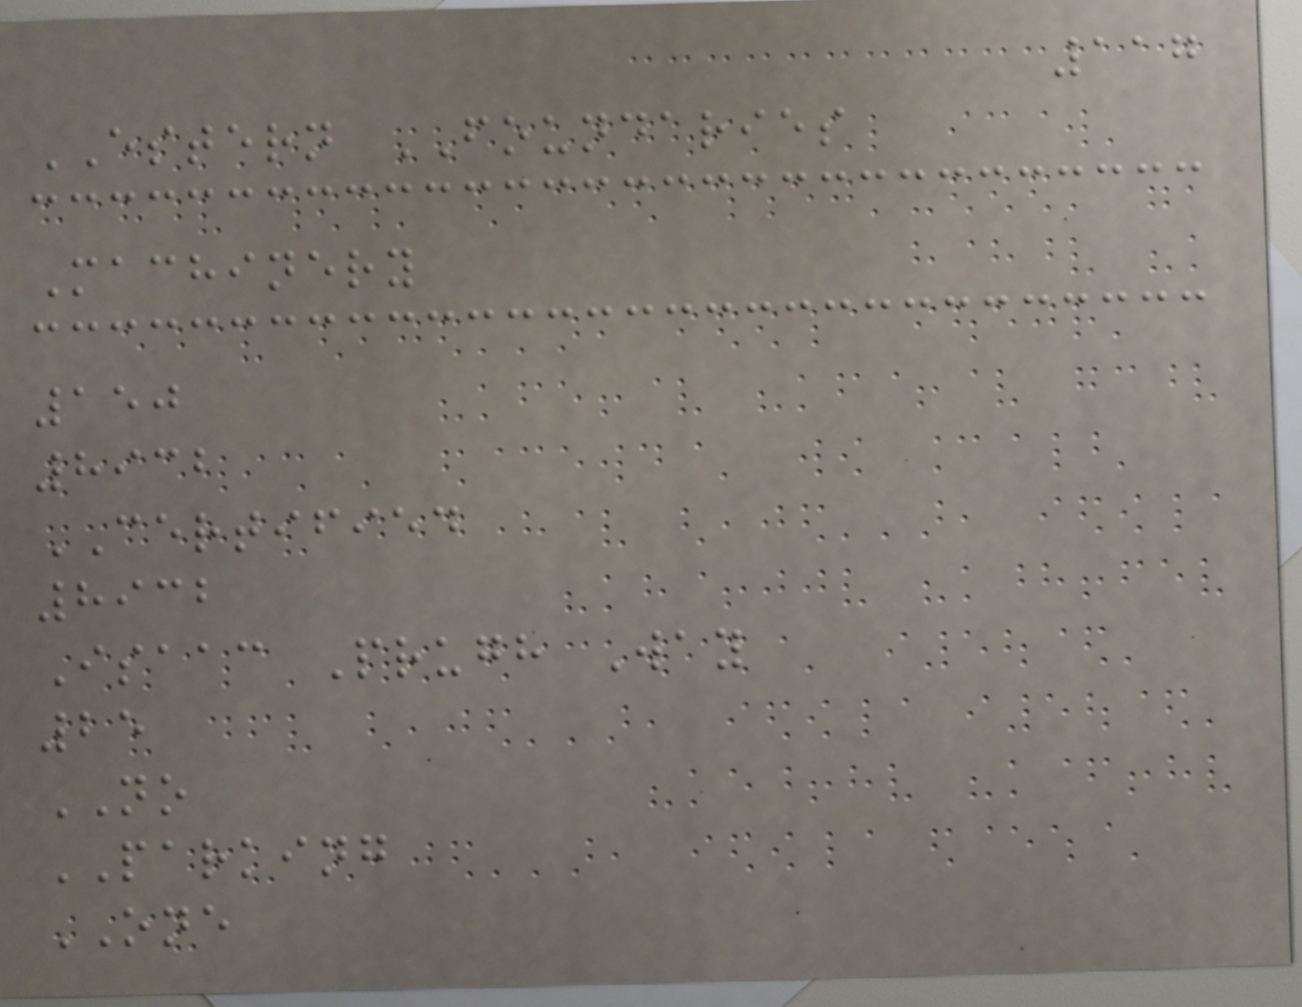117
ESTERN FOUNDARIES
Machinery
150
8932
CERTIFIED
8932
Isaac Prugh Way
25
NO
PARKING
ONE
